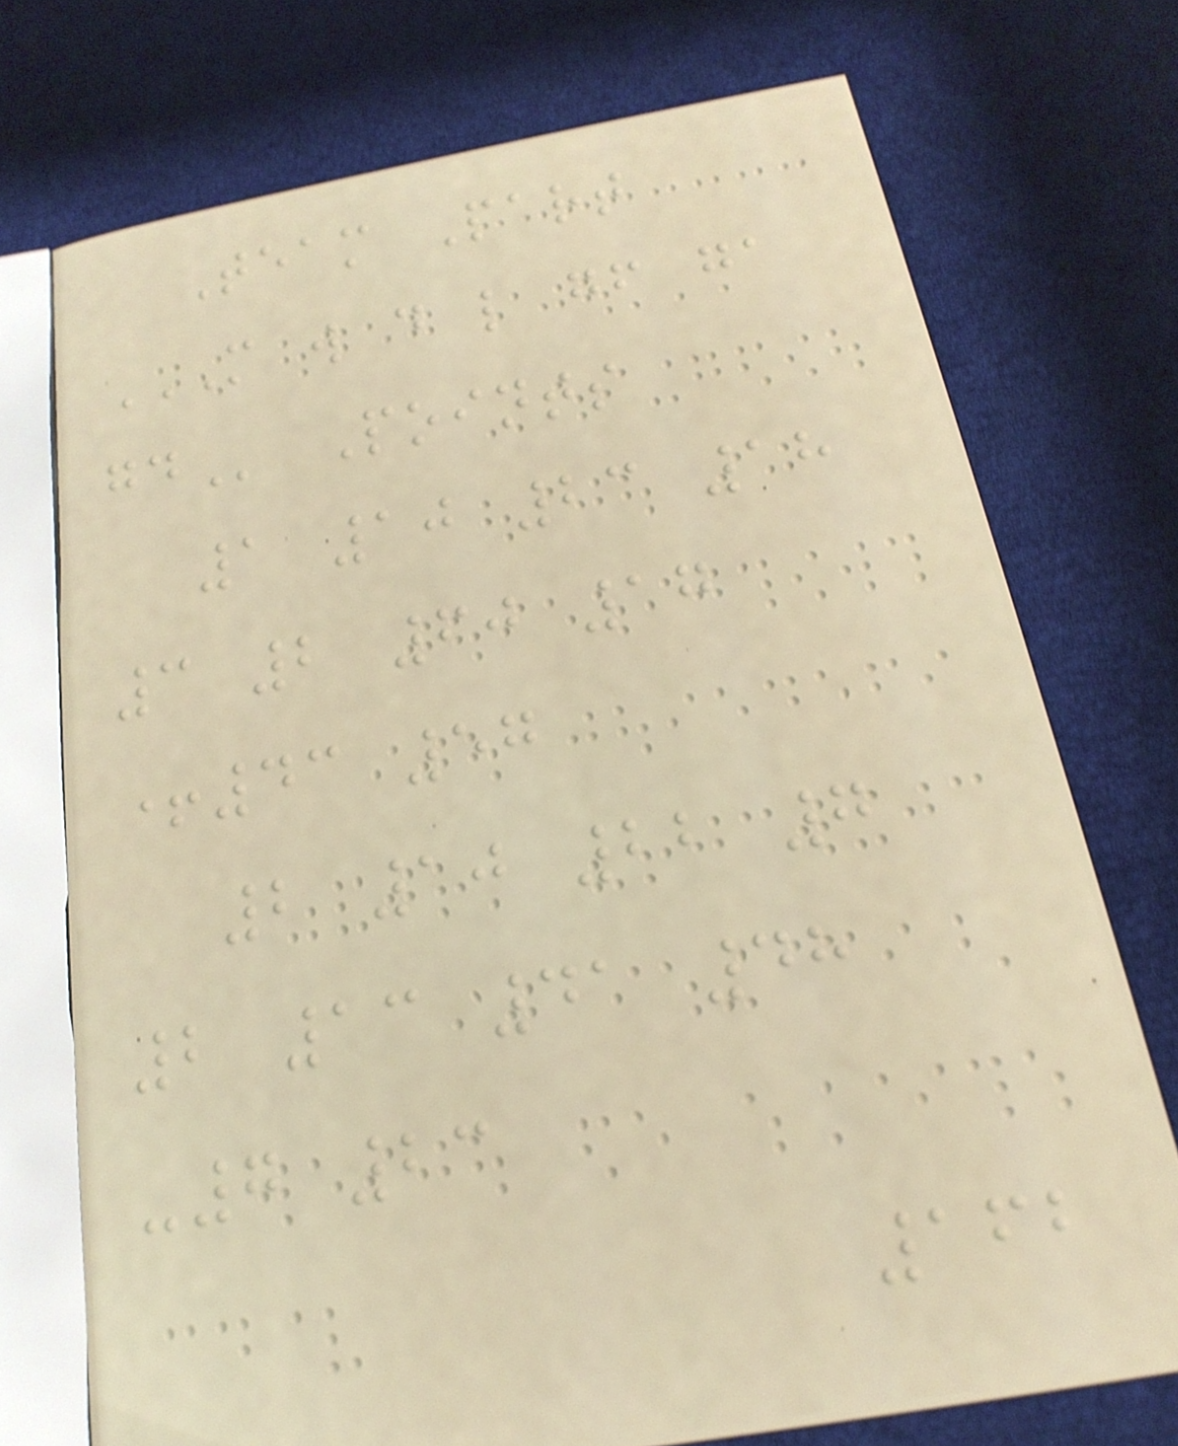Team Part
M W D L GF GA
GD Points
1 10 23 18
3 2 60 17
+43 57
2 10 22 7
2 13 41 48
-7 23
162
